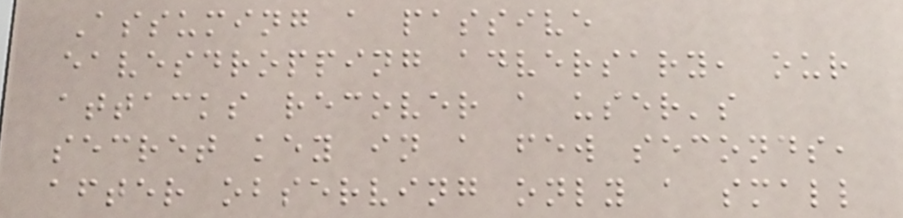Assuming a passive
eavesdropping adversary, our
attacks recover a user's
secret key in a few seconds,
after observing only a small
